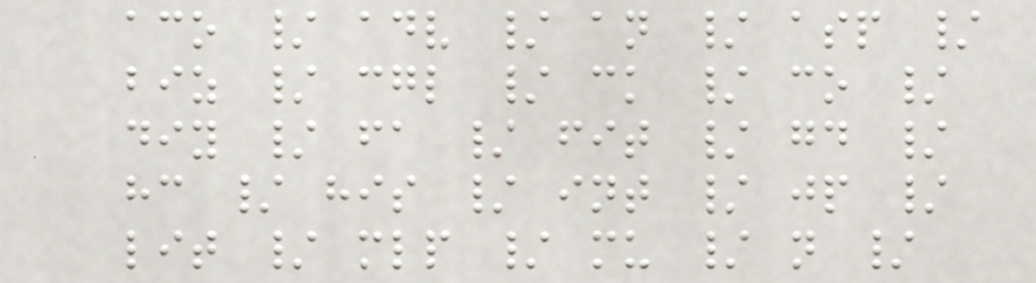aco / adv / an / asp /
biz / cgl / ck / co /
diy / fa / fit / gd /
hc / his / int / jp /
lit / mlp / mu / n /
